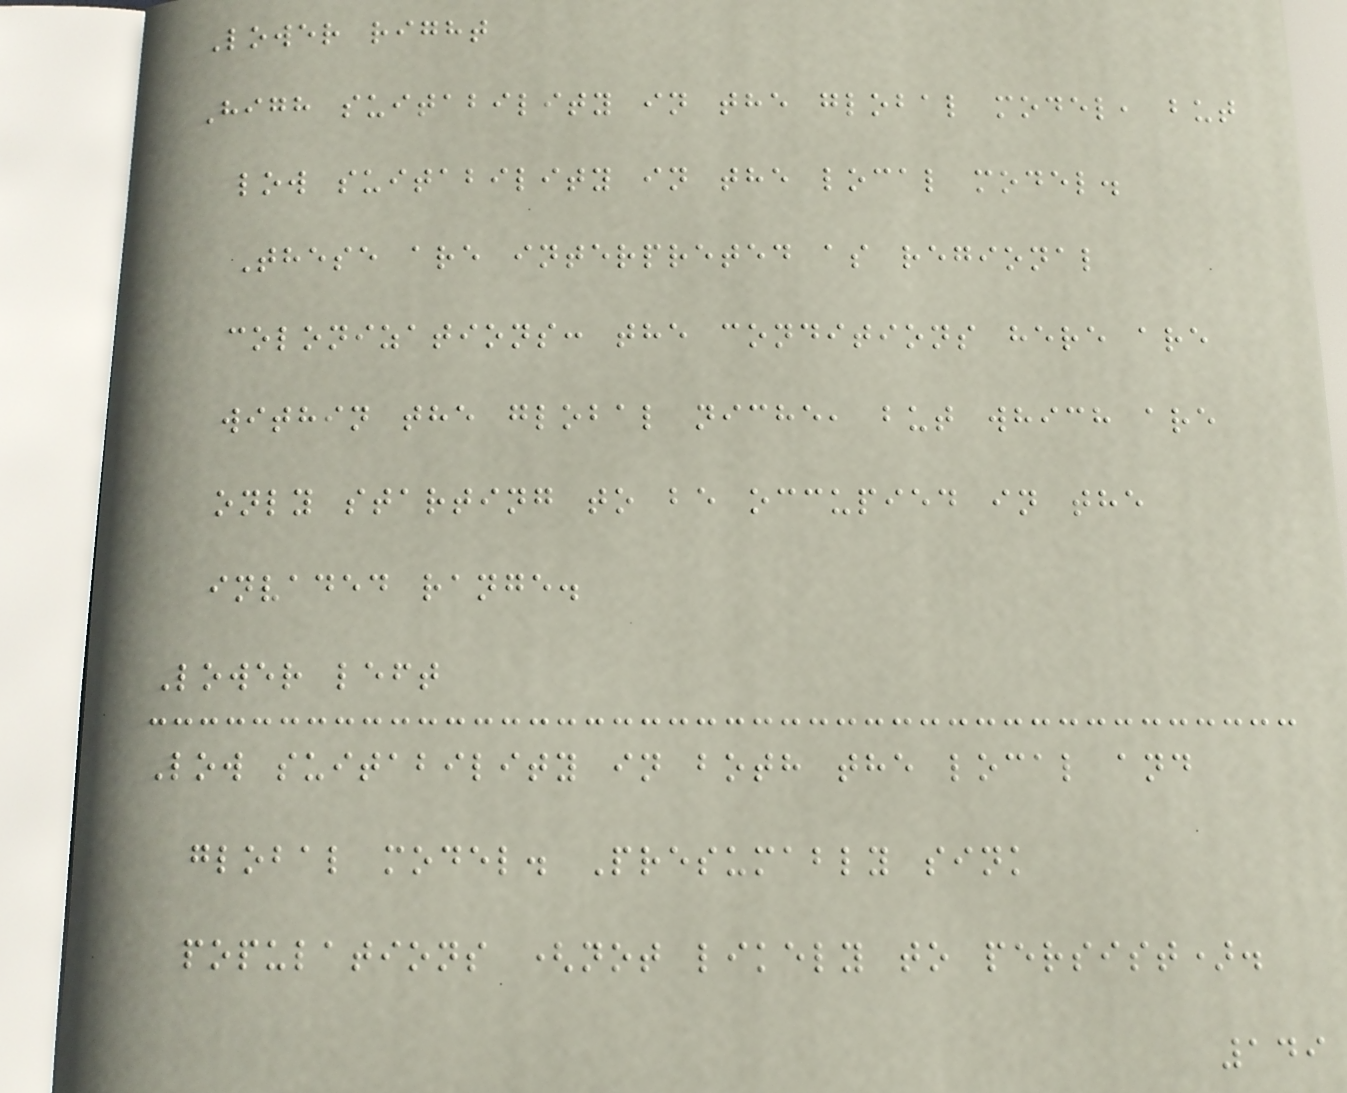Lower right
High suitability in the global model, but
low suitability in the local model.
These are interpreted as regional
colonizations: the conditions here are
within the global niche, but which are
only starting to be occupied in the
invaded range.
Lower left
Low suitability in both the local and
global model. Presumably sink
populations (not likely to persist).
149
